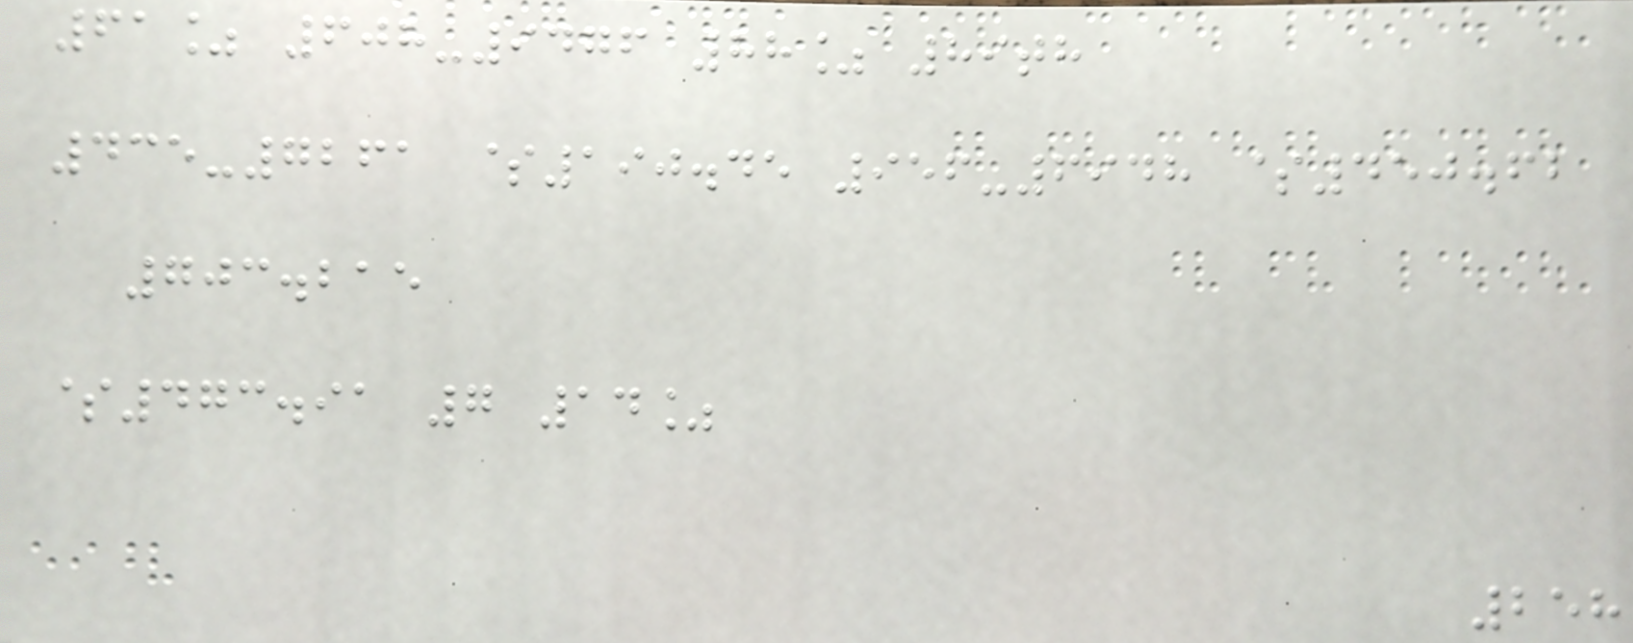61% 608-9476 88% 89th
435-7261 $190.45 956-6948 $450.62
703.215
$473.91 7 14%
258
